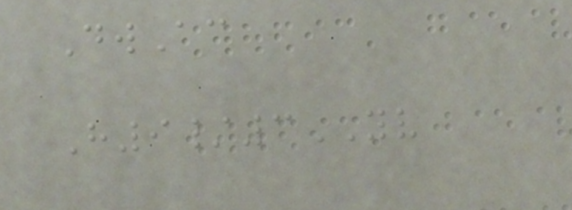DwAc
H9/3YV
